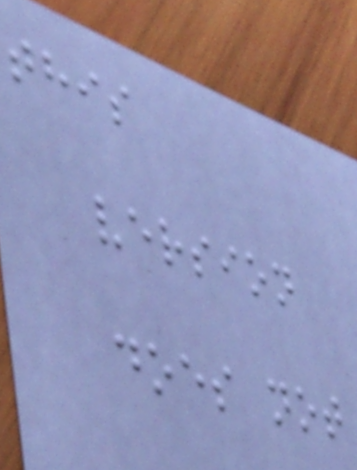this
version
does not
